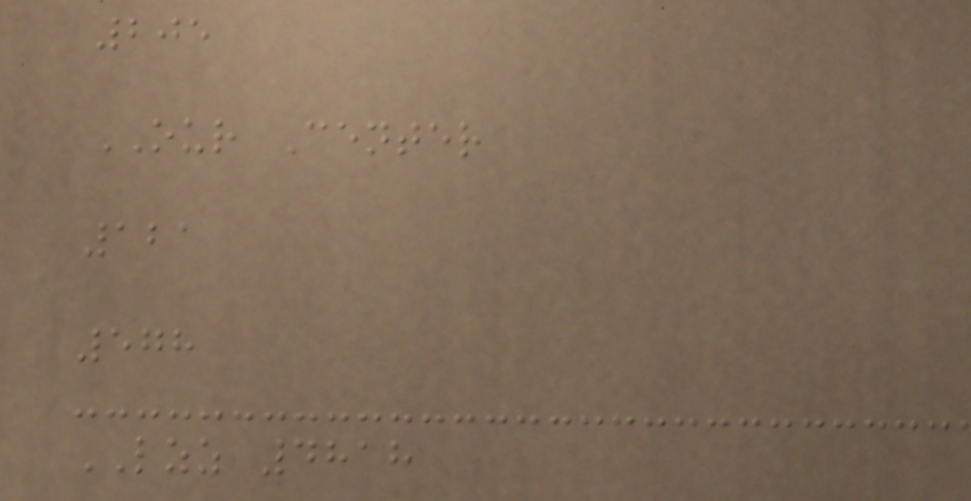205
OUR Center
121
578
LZZ 4818
